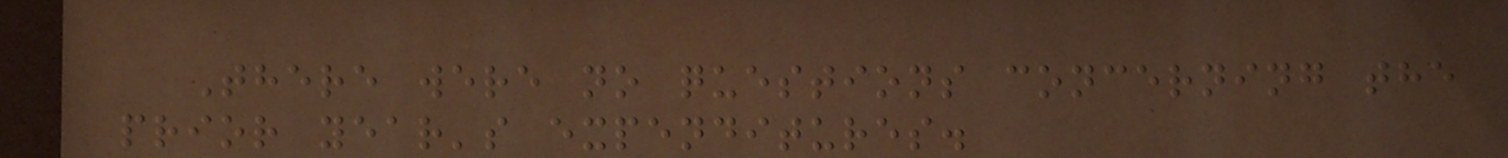There were no questions concerning the
prior year's expenditures.
